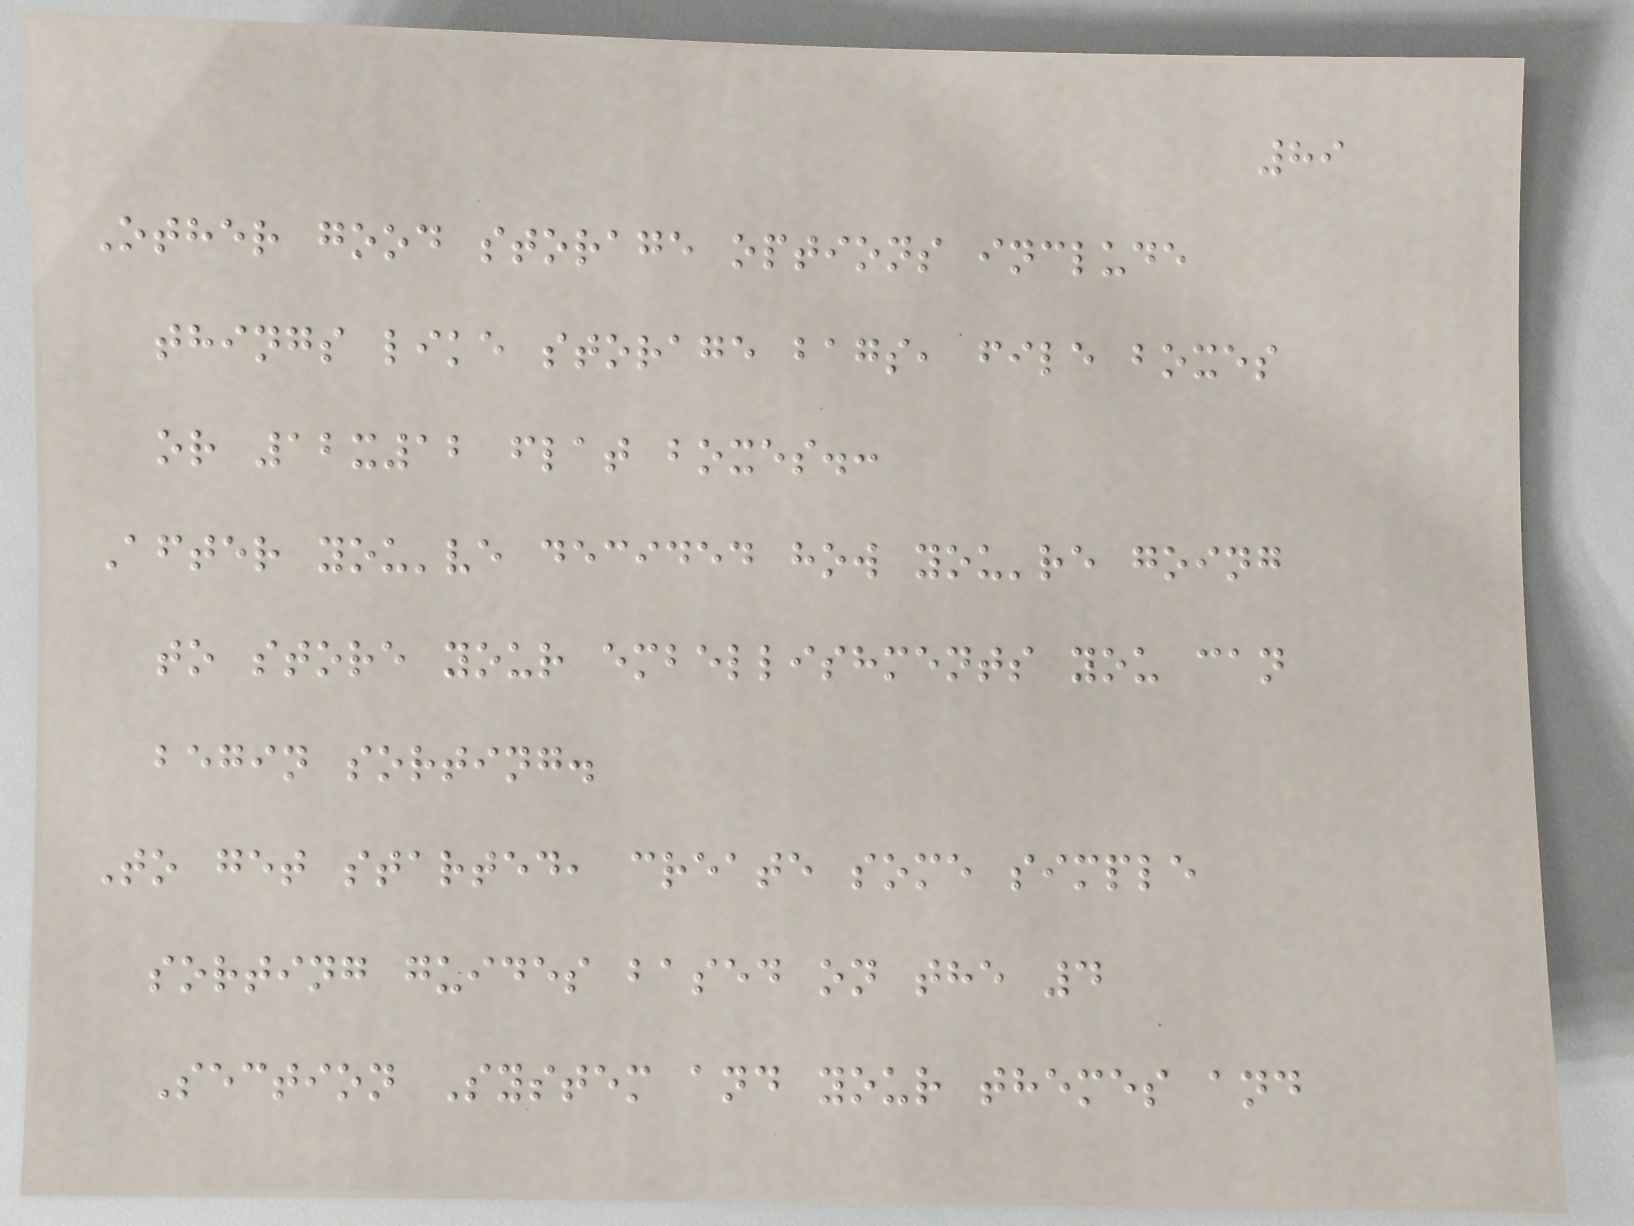89
Other good storage options include
things like storage bags, file boxes
or 12x12 flat boxes.:
After you've decided how you're going
to store your embellishments you can
begin sorting.
To get started, create some simple
sorting guides based on the 4
Section System and your themes and
